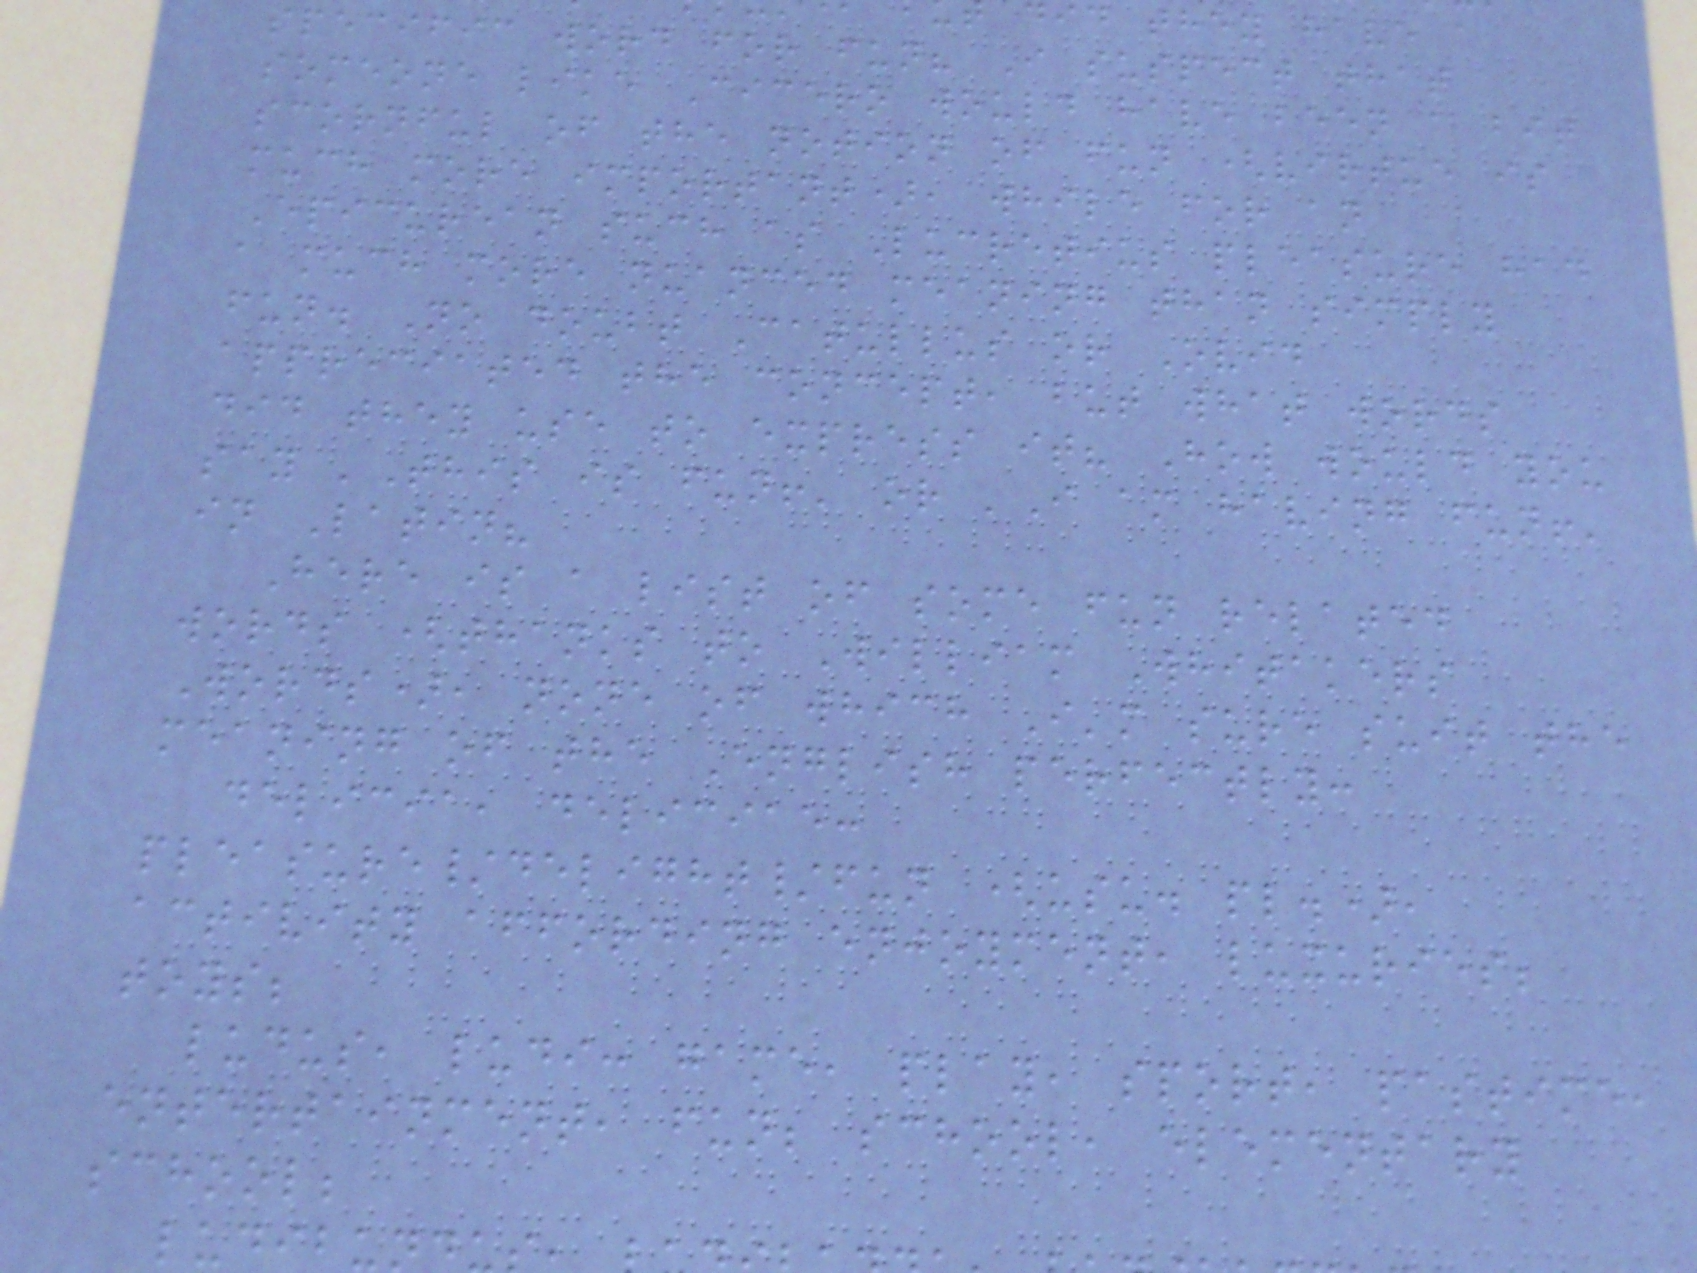did they have a
specific word for fun? I suspect that
someone like Cicero would have been a bit
scornful of the notion of fun (virtue is
much more important), while for an
Epicurean such as Lucretius pleasure had
a much more nuanced meaning than simply
fun. No doubt Catullus or Ovid
appreciated the concept, but what words
did they use to express it? How would you
say 'This is fun!' or 'I am having fun!'
in Latin?
Here is a list of some fun related
words (thanks to William Whitakers
Words), none of which I'm sure suit the
meaning of the English perfectly:
delicia, deliciae:
pleasure/delight/fun (usu. pl.),
activity affording enjoyment, luxuries;
toys;
ludus, ludi: game, play, sport, pastime,
entertainment, fun; school, elementary
school;
